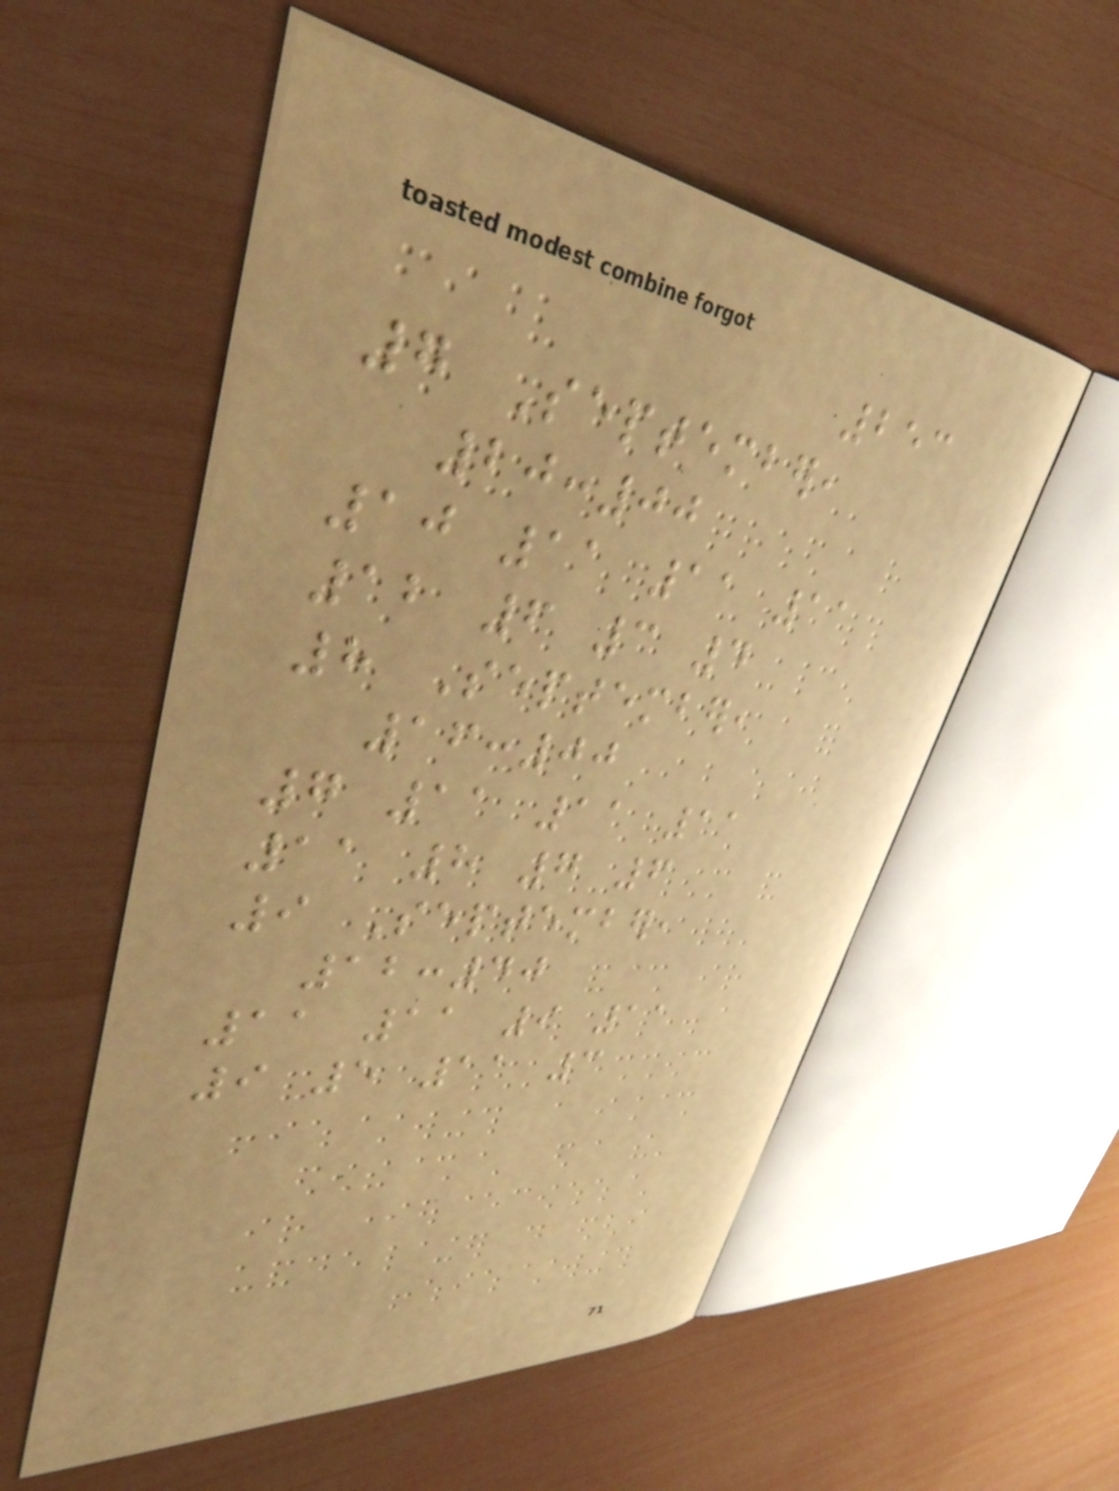253
7 September,
20:00
10 11 11 11
12 6 3 4
8 September,
16:00
7 11 11 11
11 8 7 6
9 September,
12:40
11 11 9 11
9 5 11 3
